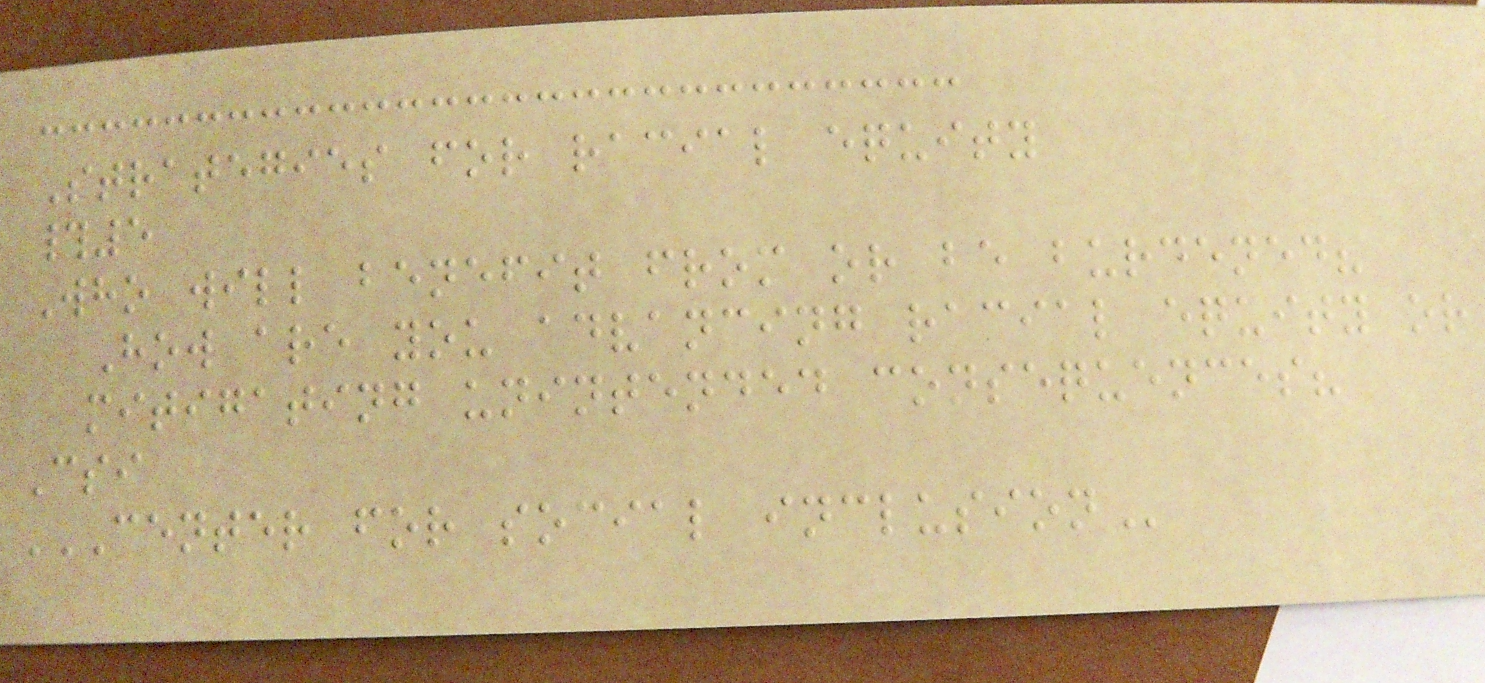Strategies for racial equity
#5
Who will benefit from or be burdened?
How are you advancing racial equity or
mitigating unintended consequences?
Csi
CENTER FOR SOCIAL INCLUSION
